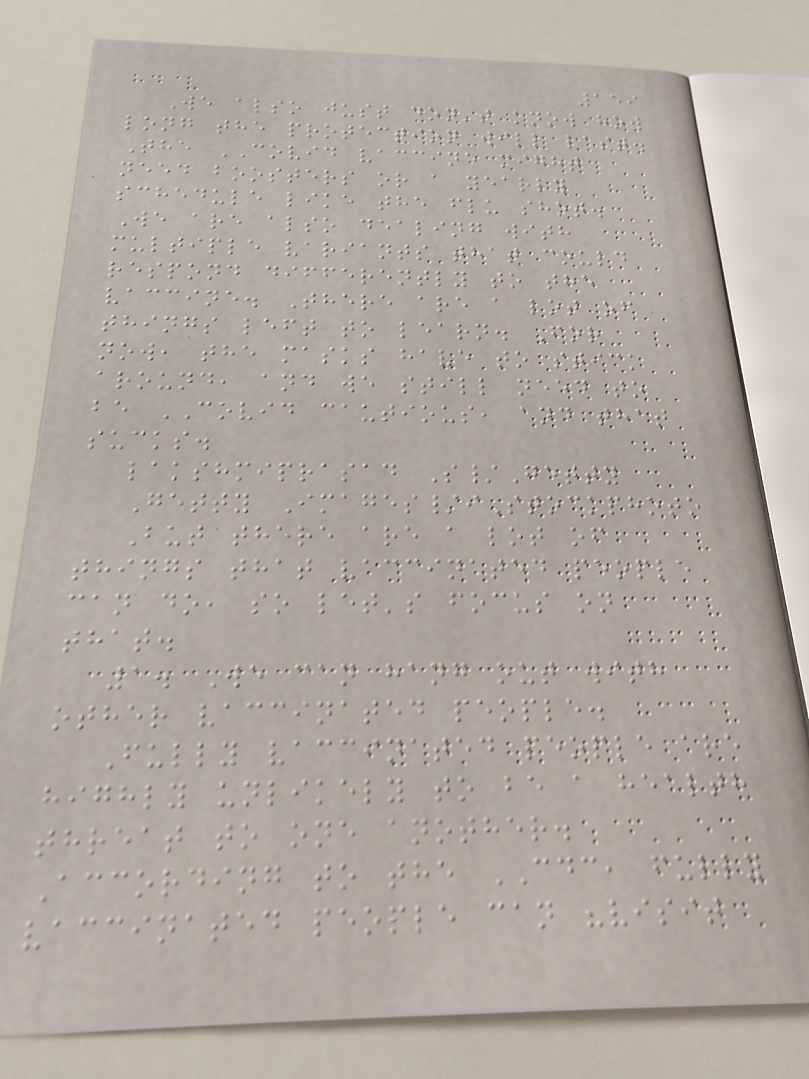159
We also just don't know how
long the protection will last.
The COVID vaccine might
need boosters or a yearly
schedule like the flu shot.
We are also dealing with
multiple variants that could
respond differently to the
vaccine. There are a lot of
things left to learn. For
now, the masks have to stick
around, and we still need to
be COVID cautious, and that
sucks.
lakshmiprasad S/Getty
Getty Images/iStockphoto
But there are a lot of
things that vaccinated people
can do, so let's focus on
that.
1. We can hang out with
other vaccinated people.
Fully vaccinated people are
highly unlikely to be a health
threat to one another.
According to the CDC, fully
vaccinated people can "visit
